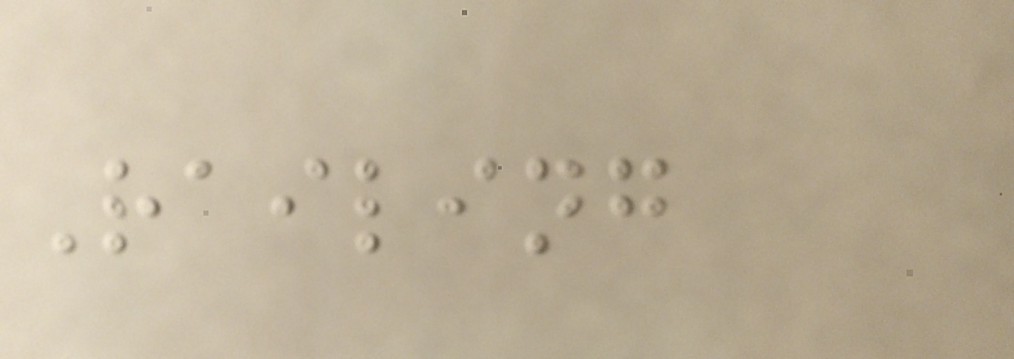Railing
